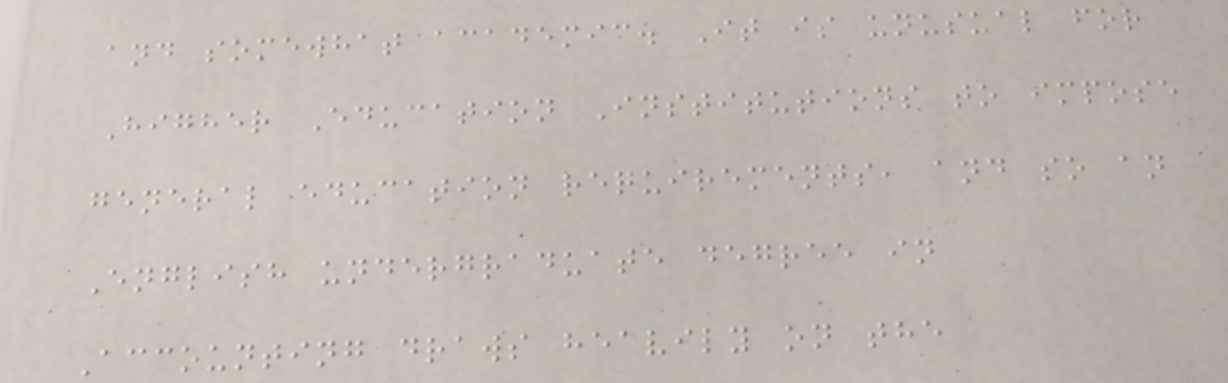and somewhat academic. It is unusual for
Higher Education Institutions to impose
general education requirements, and so an
English undergraduate degree in
Accounting draws heavily on the
